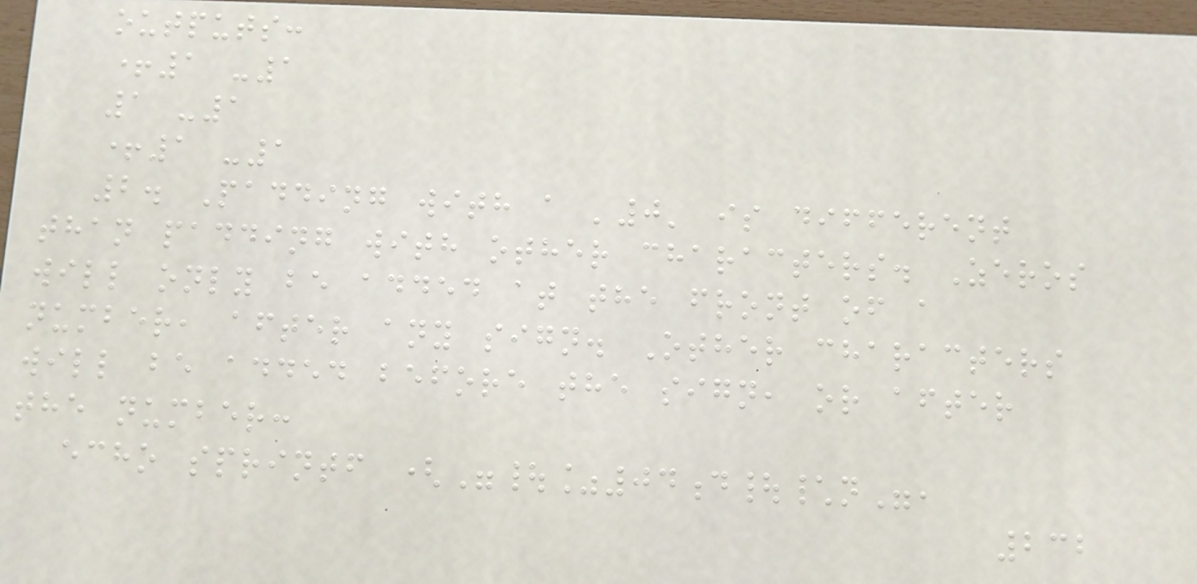outputs:
+1 -1
1 -1
+1 -1
2. Padding with a '0' is different
than padding with other characters. Zeros
will only be added at the front of a
number, after any sign. Other characters
will be added before the sign, or after
the number:
echo sprintf ("|%04d|\n",
232
